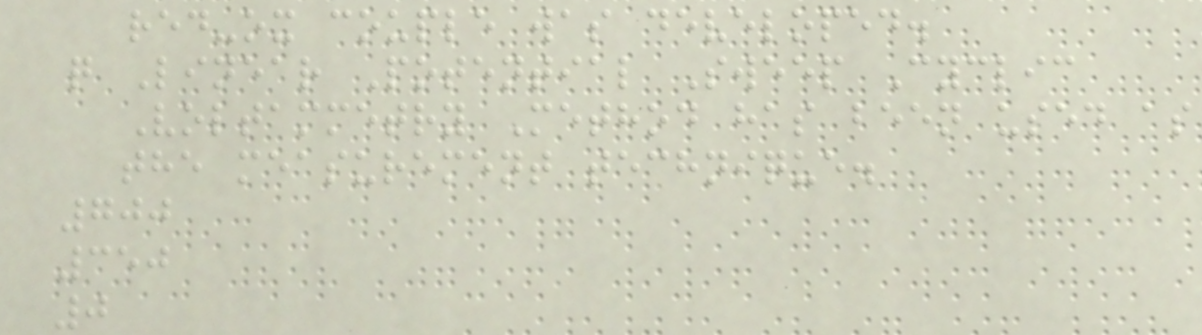red-ox couple was developed.
q Linear Potential Sweep Cyclic
Voltammetry Method has been used as
the measurement technique.
700
350
0
